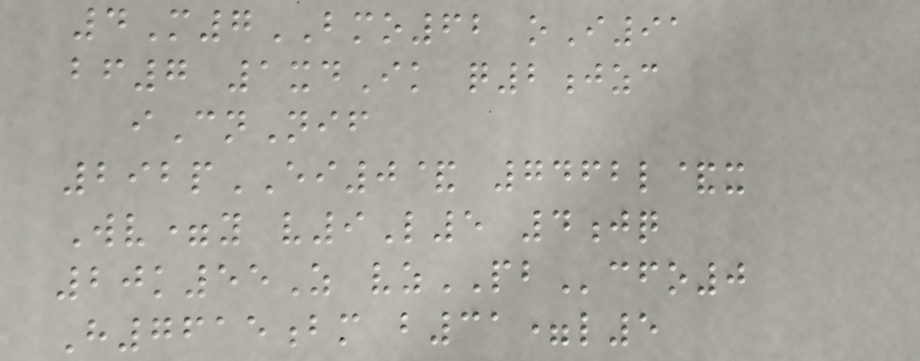4M7BMO62 oI91
bf7 1xdIk q2jzc
iCnNif
292pEI0& 7462l&x
Wv=y v9L5 4jq
20k55Z vzPBcfo0
H7615bm b31=l5
